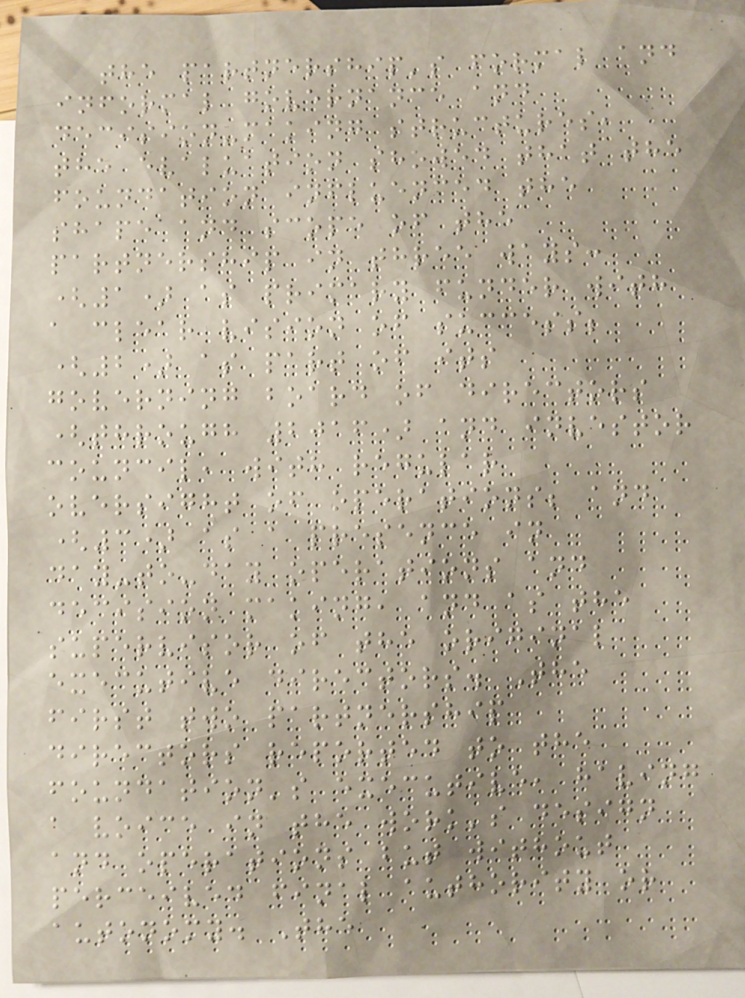the partnership's formal and
informal governance and
decision-making structures,
the evaluation showed that the
foundation influenced the
shape and scope of the
partnership in three ways:
(1) as primary funder with
a clear vision of success;
(2) as part of its
governing board of directors
(through 2016) and investor
council, with regular
oversight of operations; and
(3) as a presence in
day-to-day operations and
decision making, and as the
supervisor of the original
executive directors. The
first two partnership
directors reported to the
foundation's executive, having
a voice in the work's design
and operations but without
perceived final authority or
autonomy. The
